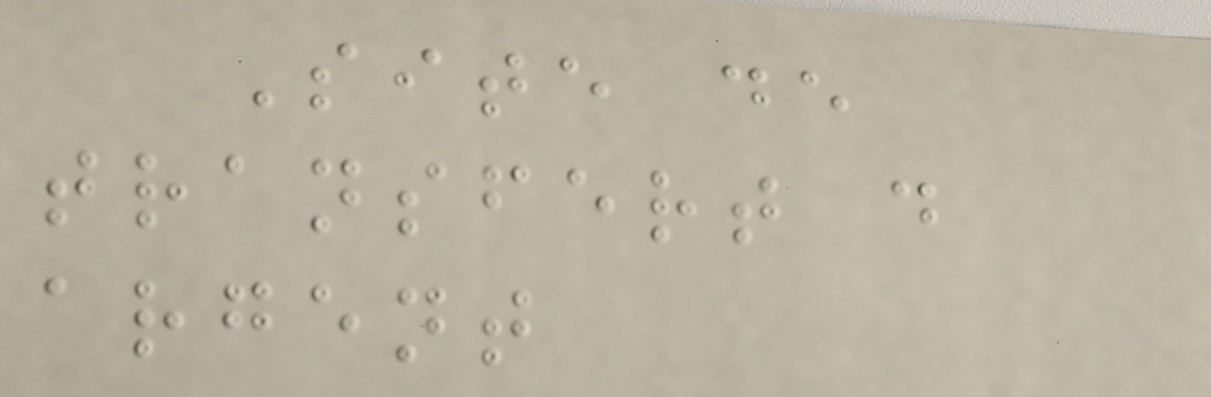Site de
transfert d
argent
